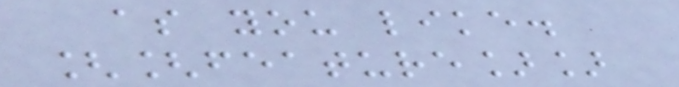as you like.
[[feature]]
